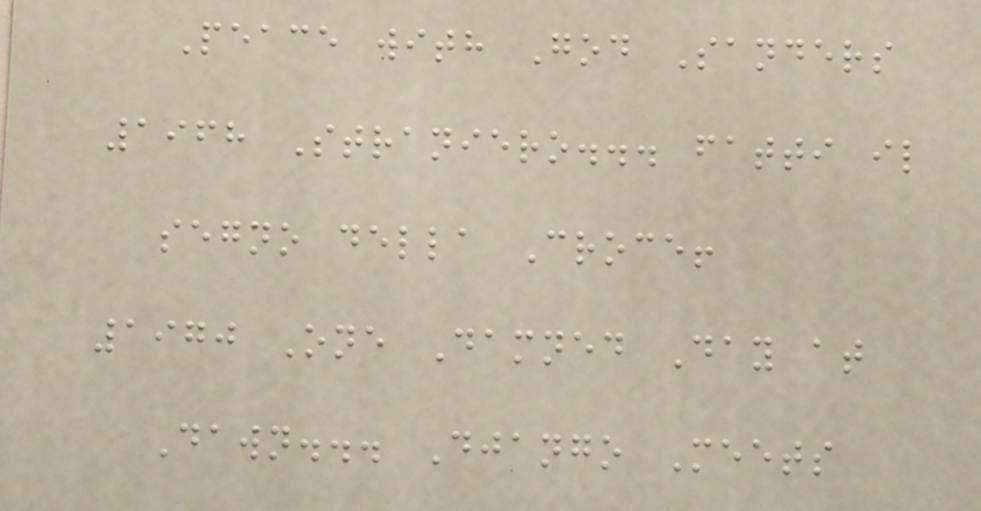Peace with God Sanders
1968 Straniero... fatti il
segno della Croce!
1970 One Damned Day at
Dawn... Django Meets
